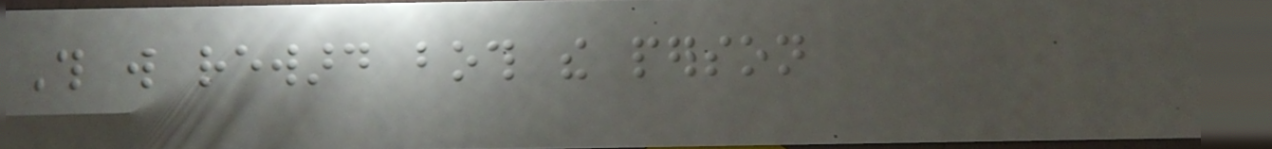This will reward both the person
